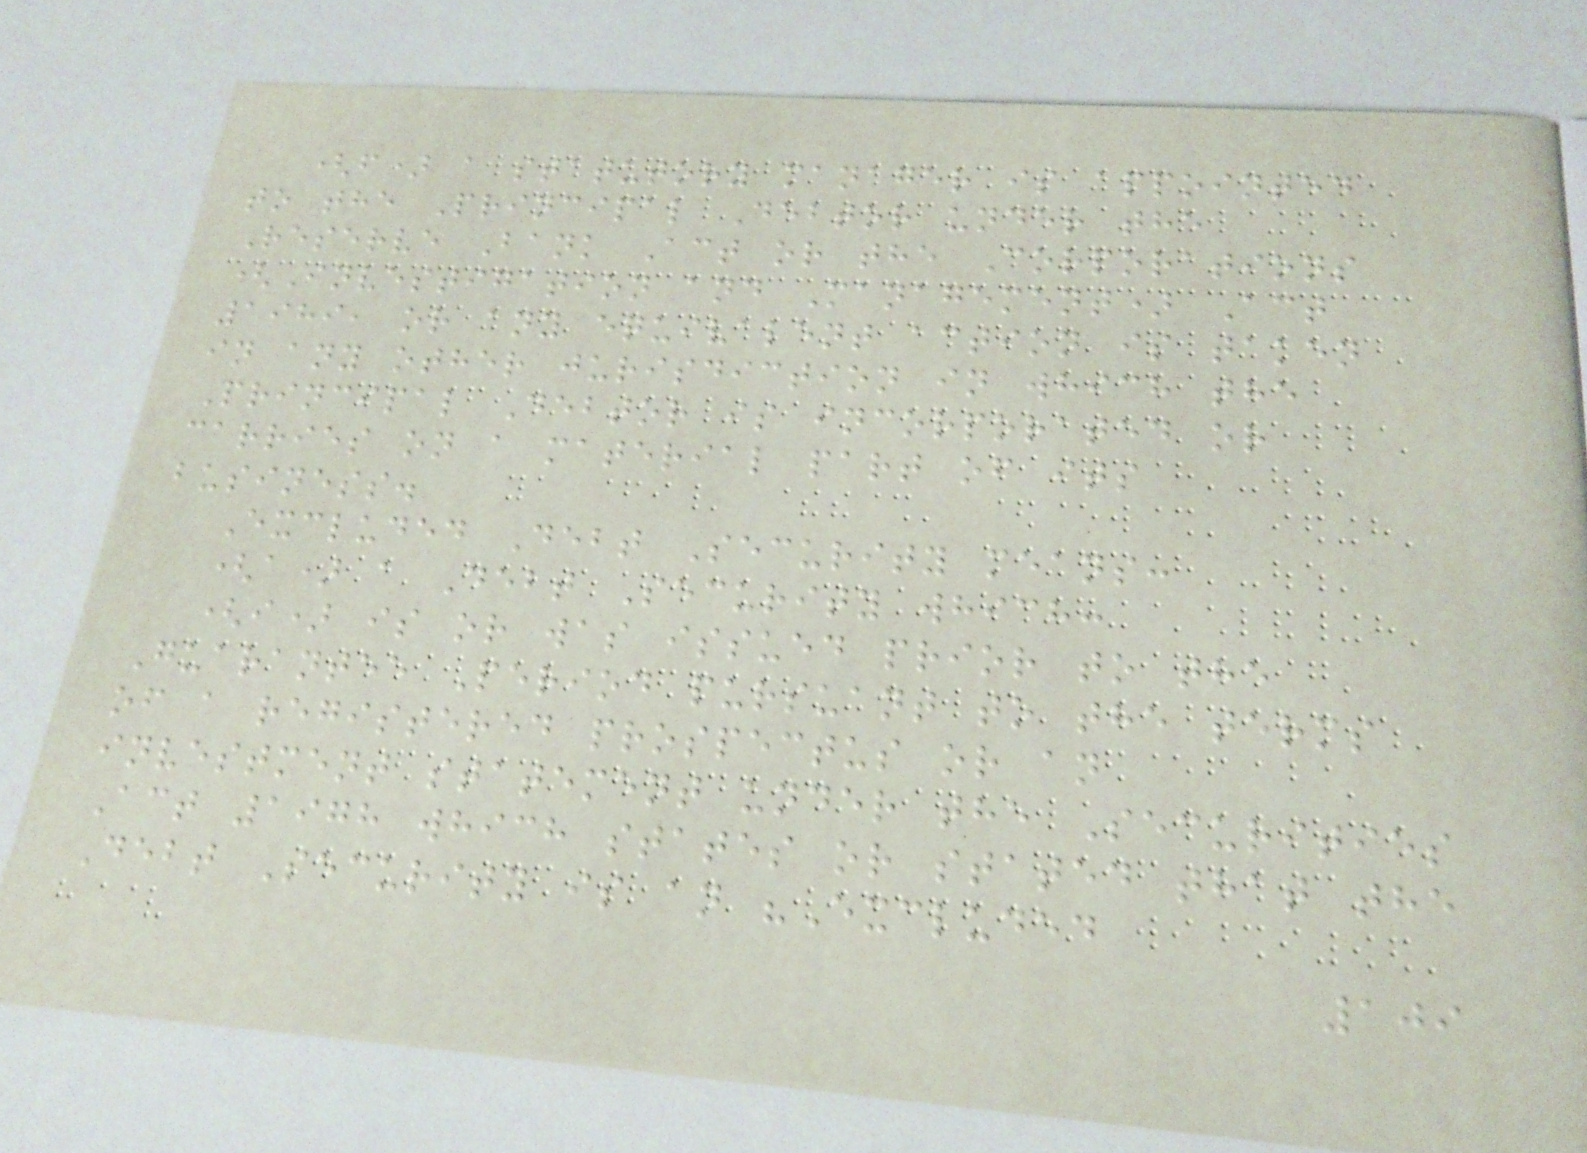(f) a statutory manager is appointed
to the Principal Debtor under the
Reserve Bank Act or the Corporations
(Investigation and Management) Act
1989, or any equivalent action is taken
in any other jurisdiction in which the
Principal Debtor is incorporated or
carries on a material part of its
business.
Excluded Debt Security means:
(a) a Debt Security which:
(i) is or was issued prior to the
Guarantee Period pursuant to the terms
of a registered prospectus or an
investment statement under the Securities
Act 1978 which states or stated that the
Debt Security is an "Excluded
109
